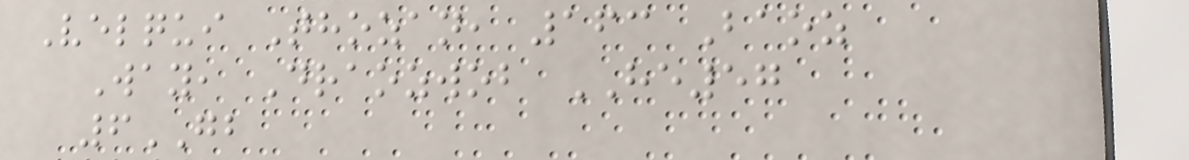Velqui Thozan, 163 Baoz
Way, Draozwob HE57
6GB
